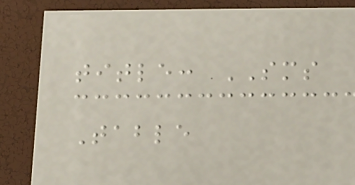title: SMS
Table
